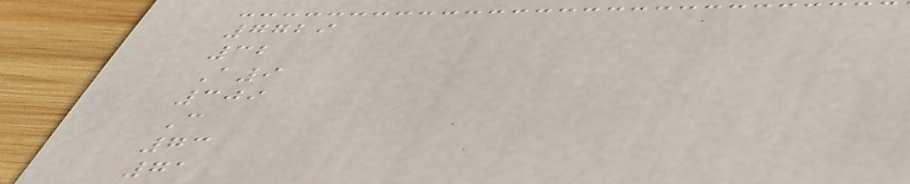7729
32
A9
309
C
73
71
